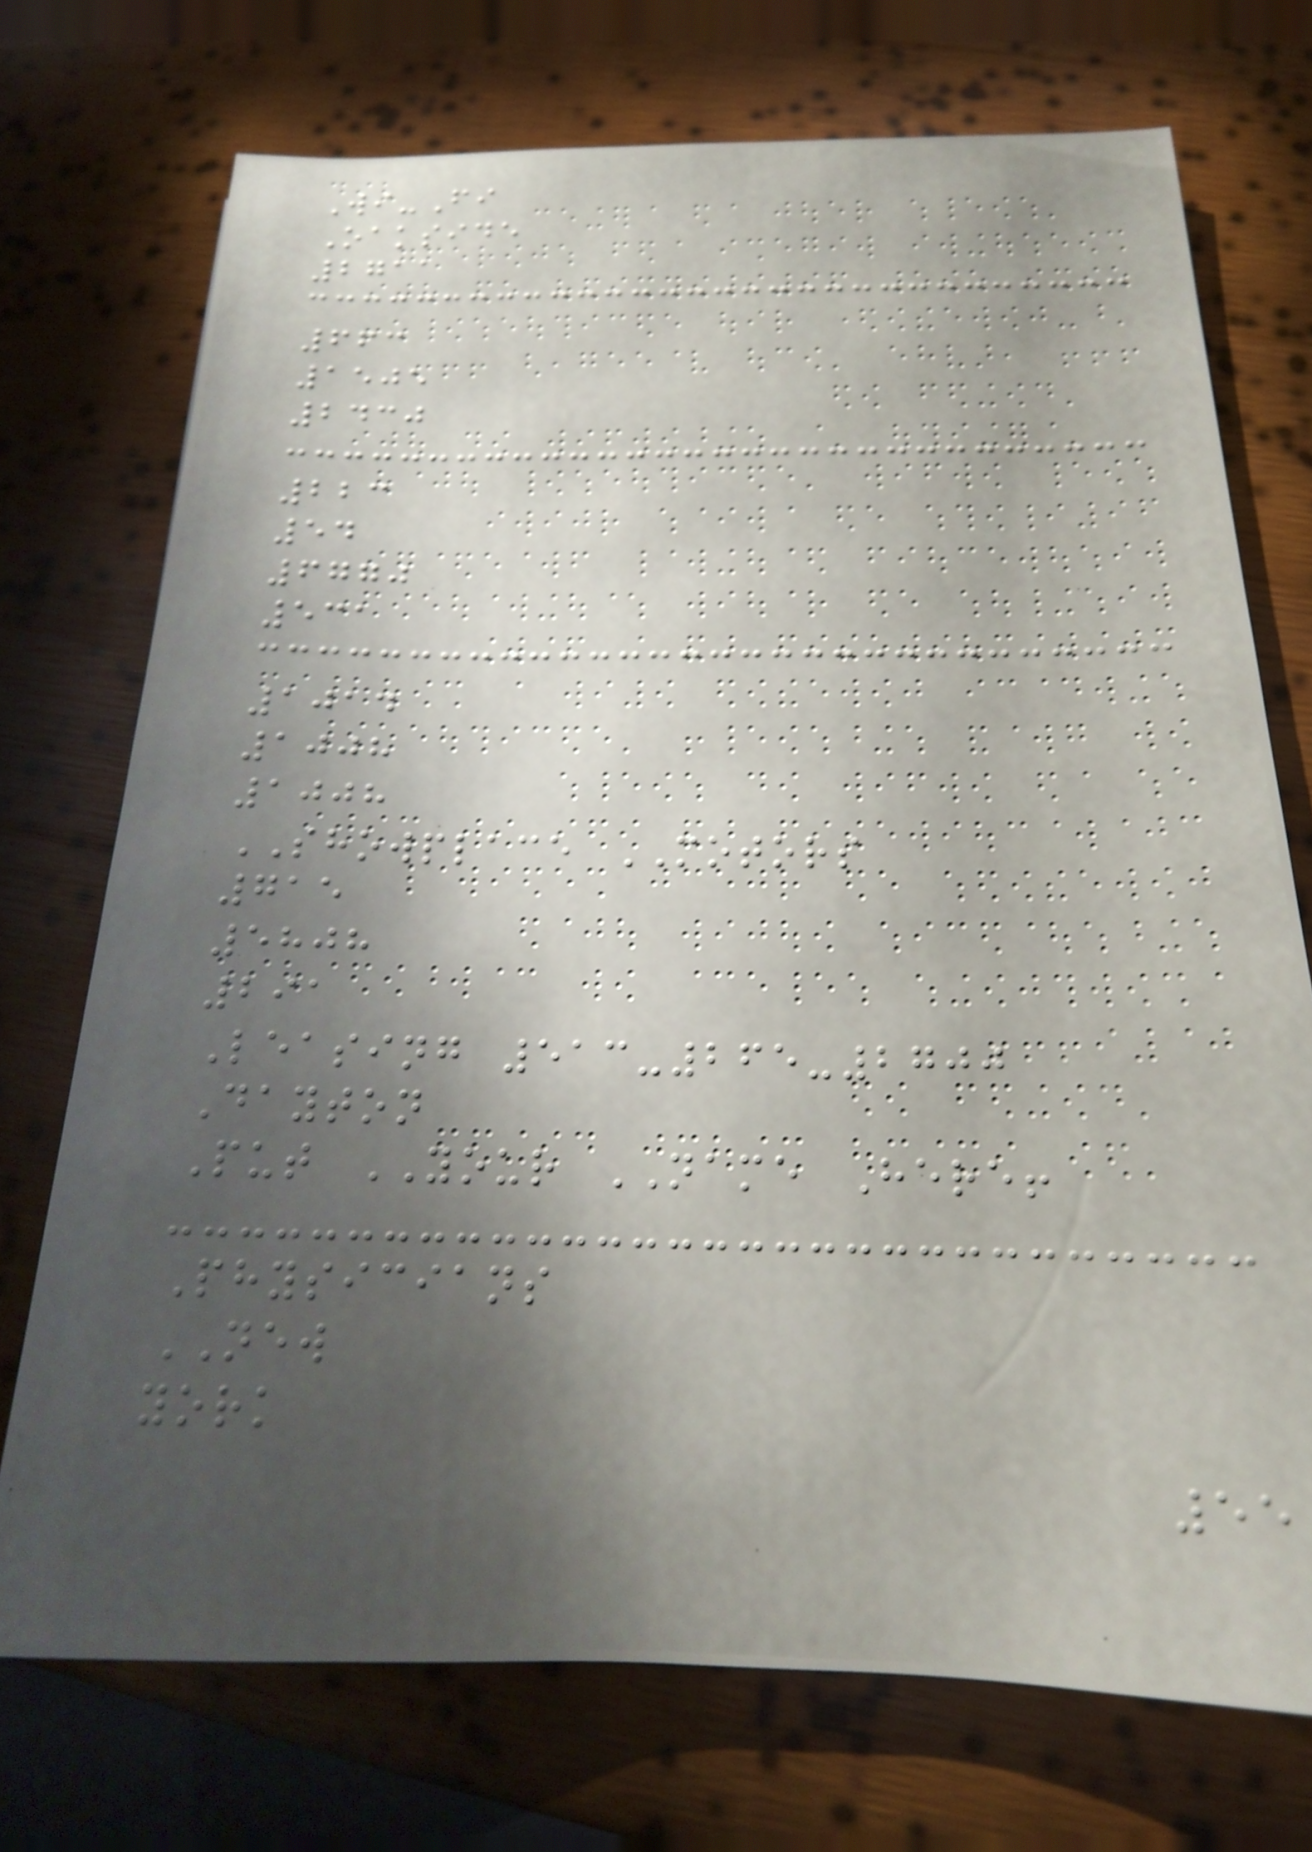Wi-Fi
Oakside
2711
663
1505
2430
223
54
6770
531
1014
1008
1008
SHOWPLACE MOTORS
715
5808
291
Leasing 513-265-2700
Dayton
Put YOUR NAME Here!
Physicians
NEW
york
55
